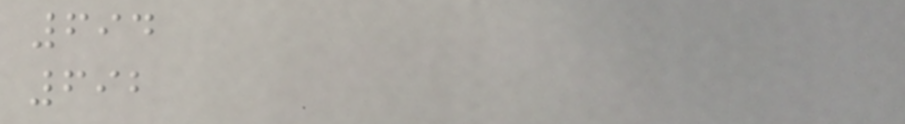694
692
